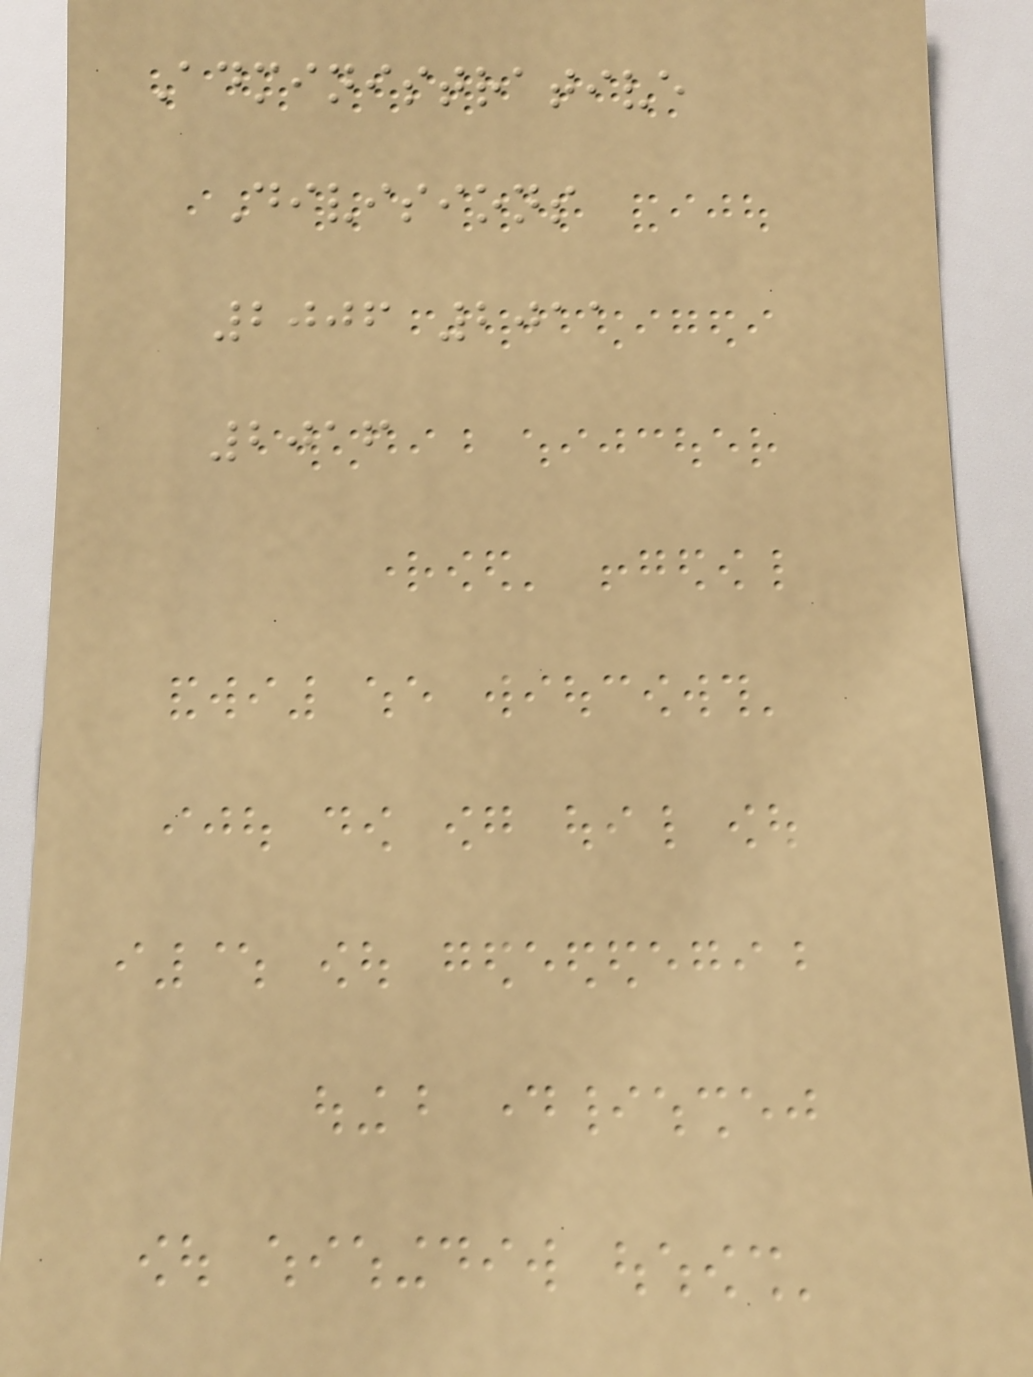Administrative
Divisions
2006 2011
2016
